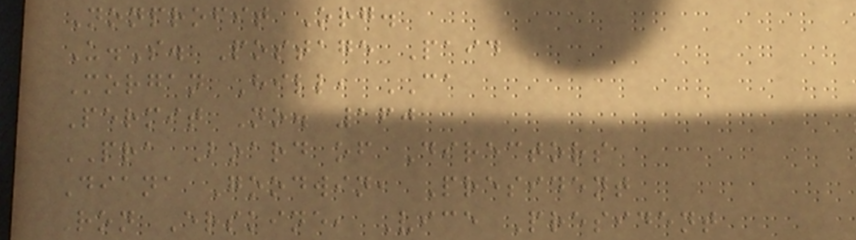Nonprofit Org.
U.S. Postage Paid
Morgan Hill, CA
Permit No. 160
PRA Board of Directors
Diana Goodwin, President
Ron Erskine, Vice President
